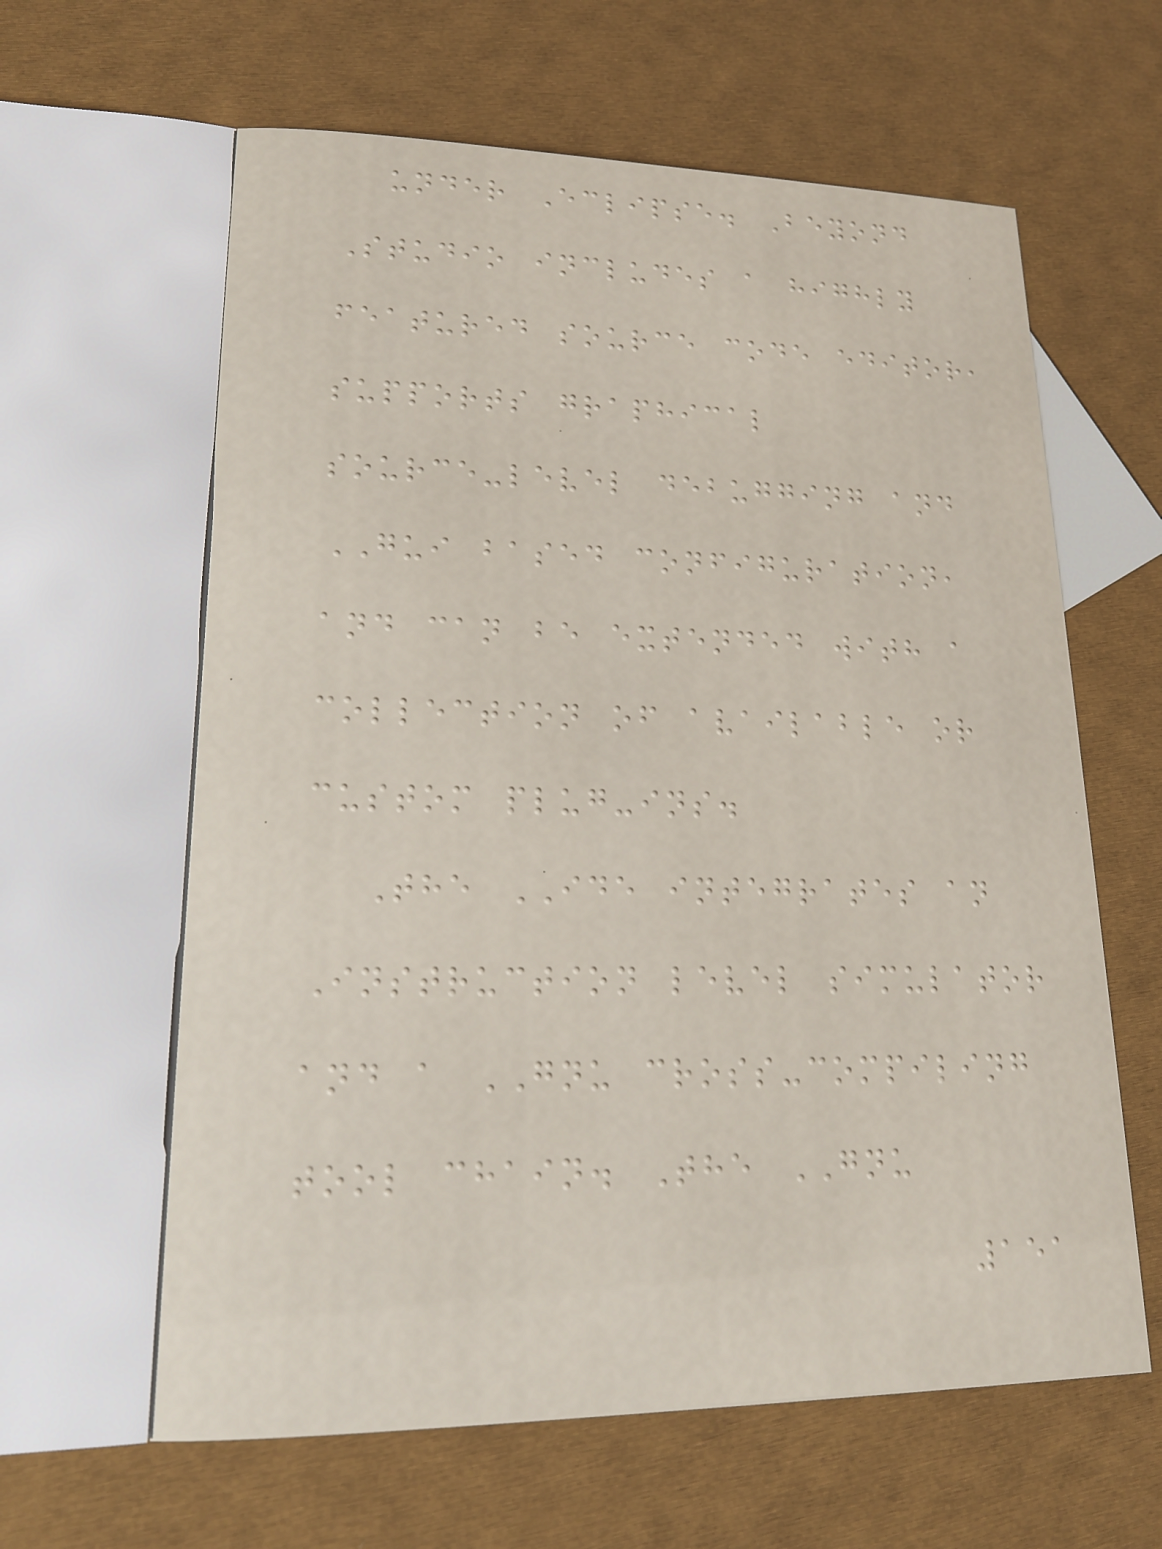under Eclipse. Beyond
Studio includes a highly
featured source code editor,
supports graphical
source-level debugging and
GUI based configuration,
and can be extended with a
collection of available or
custom plug-ins.
The IDE integrates an
Instruction level simulator
and a GNU cross-compiling
tool chain. The GNU
151
